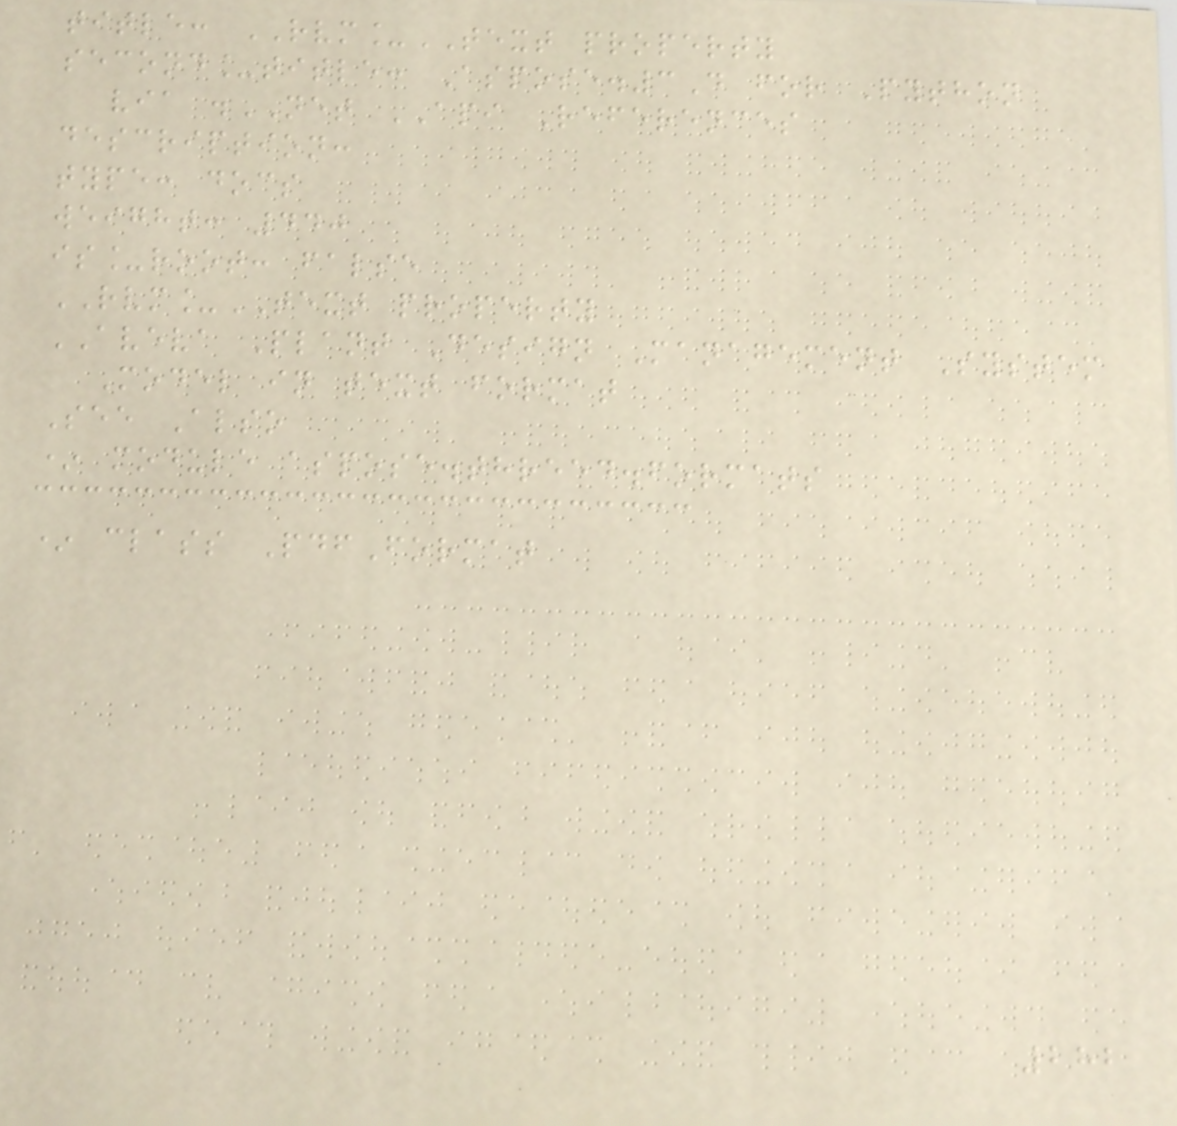title: RVM_TEXT property
second_title: Aspose.3D for Python
via .NET API References
description:
type: docs
weight: 440
is_root: false
RVM_TEXT property
AVEVA Plant Design Management System
Model in text format
See Also
* module aspose.threed.formats
* class PdfFormat
282
